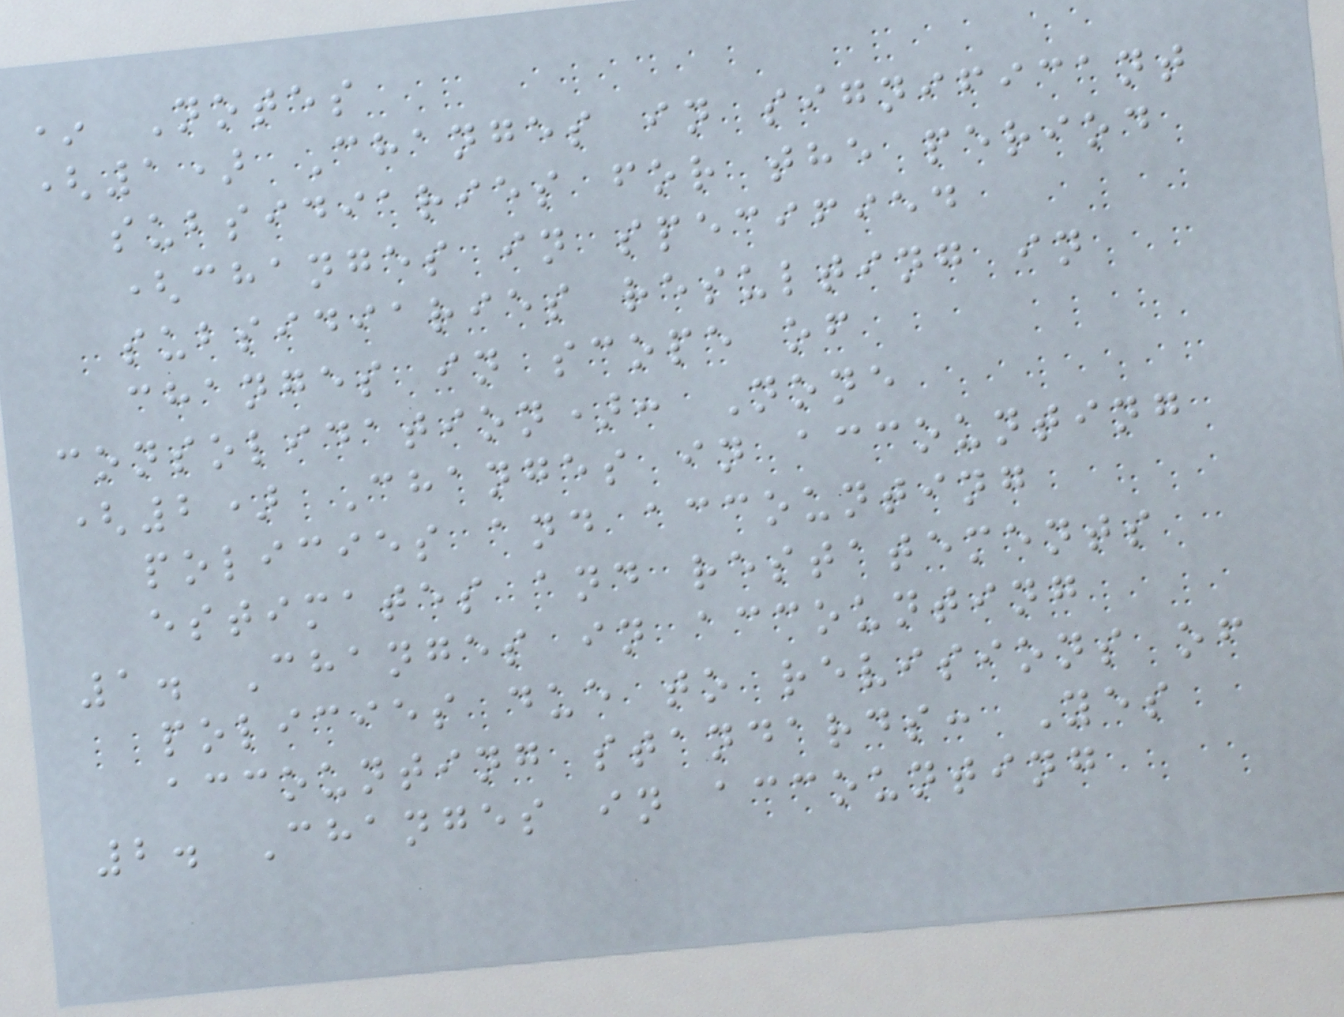* Notes
(1) Changes in significant
subsidiaries for the period
(changes in specified
subsidiaries resulting in
changes in scope of
consolidation): None
(2) Changes in accounting
policies and accounting
estimates and restatements
1. Changes in accounting
policies due to revisions of
accounting standards: Yes
2. Changes in accounting
